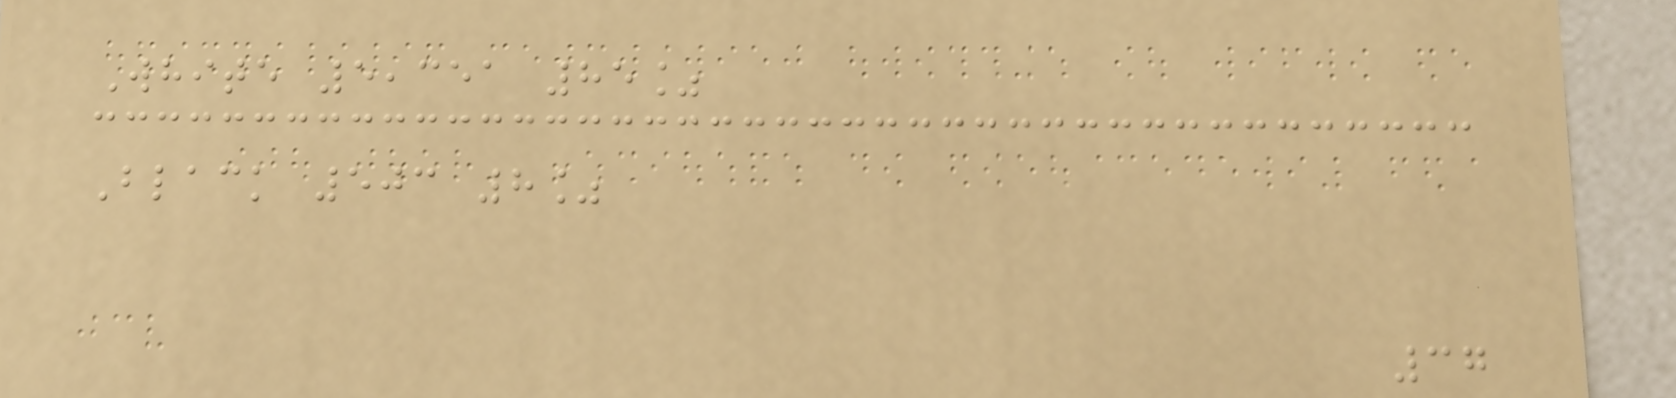White 5,351 85%
Black 503 8%
37
